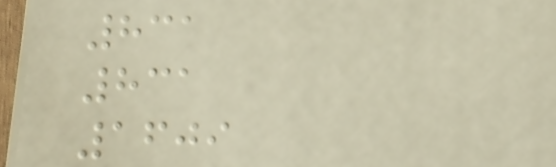831
831
1609
